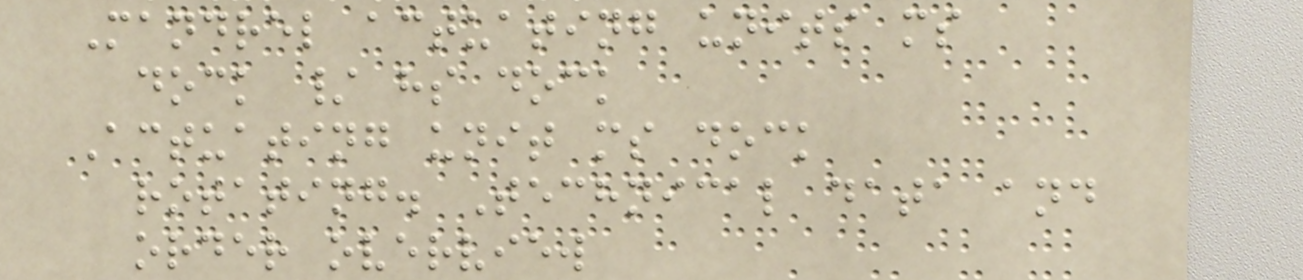Mandrel actuating units ms
dock / hs dock
Actuating unit ms dock
rotating. Technical data and
order overview
